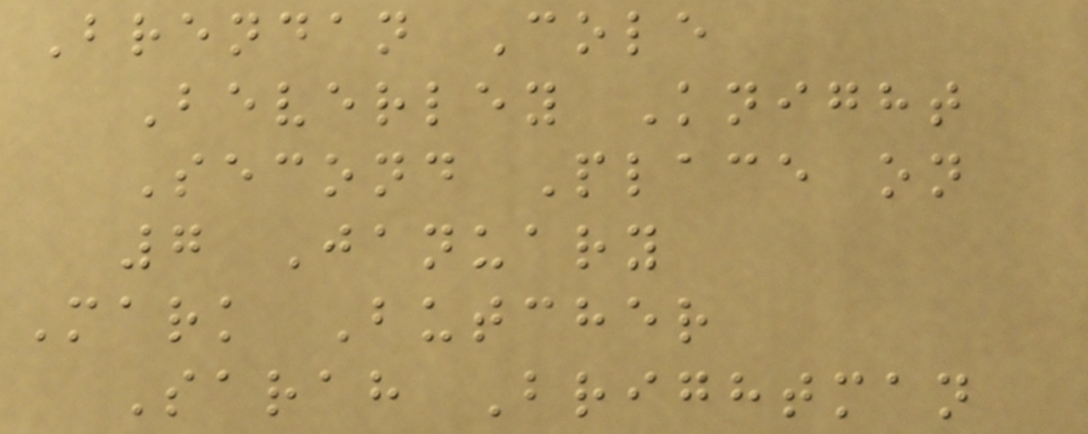Brendan Cole
Beverley Knight
Second Place on
7 January
Mark Butcher
Sarah Brightman
